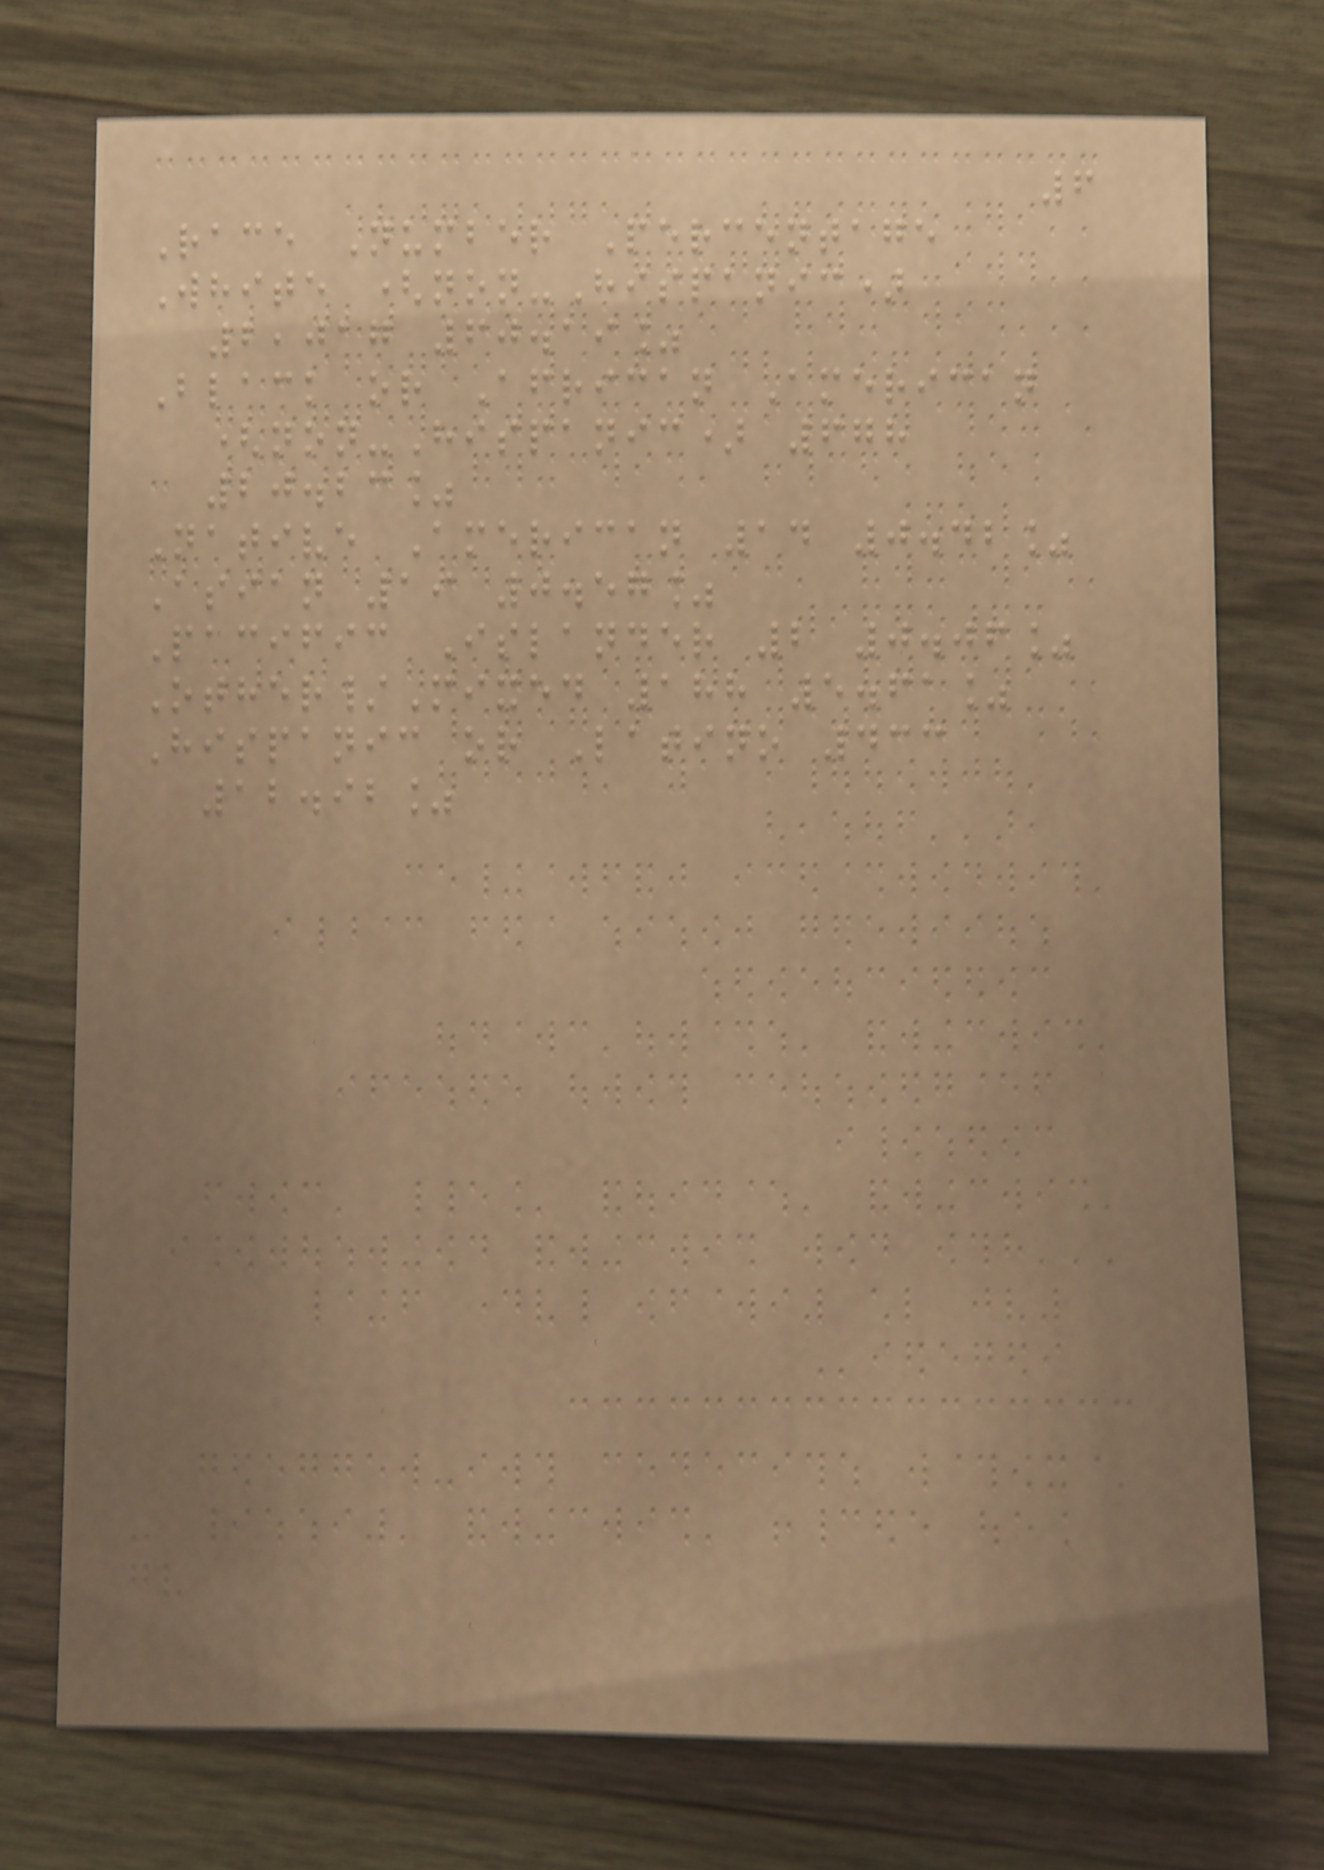6
Race Number Percentage
White (non-Hispanic)
2,017 60.19%
Black or African American
(non-Hispanic) 678
20.23%
Native American 14 0.42%
Asian 19 0.57%
Pacific Islander 2 0.06%
Other/Mixed 188 5.61%
Hispanic or Latino 433
12.92%
